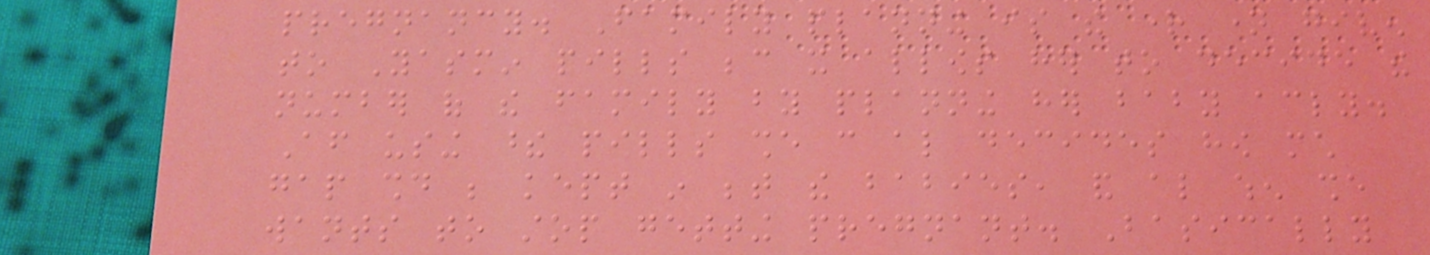pregnancy. Family planning is the right name given
to Yasmin pills because it allows her to decide the
number of the family by planning her baby accordingly.
After using these pills she can also decides how much
gap should be kept in between the babies, and also when she
wants to stop getting pregnant. Basically
